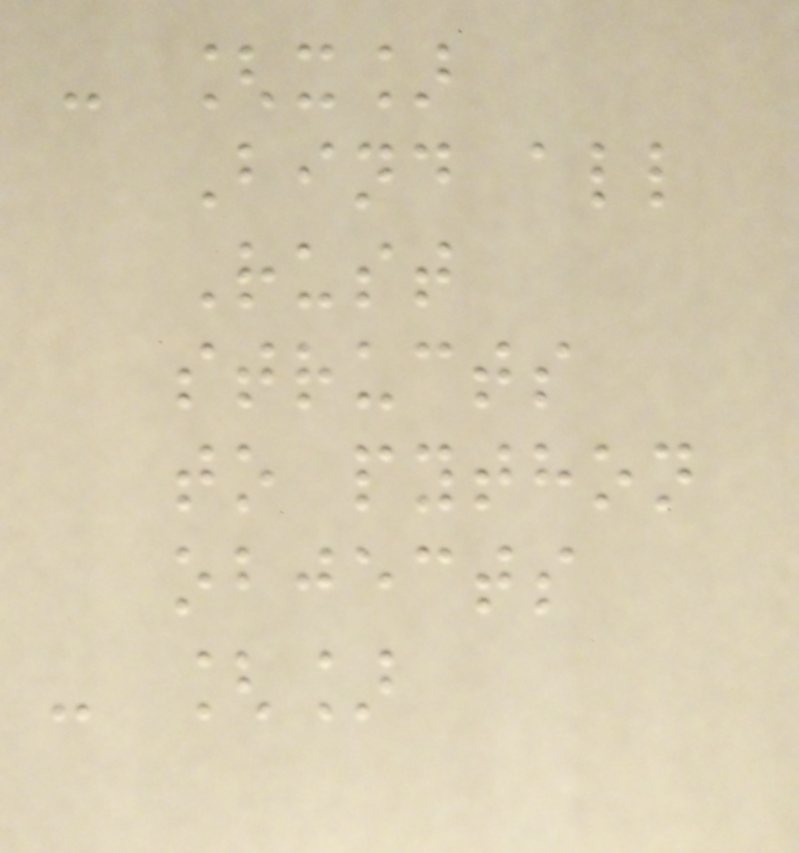- [x]
Bind all
Rust
structs
to python
objects
- []
